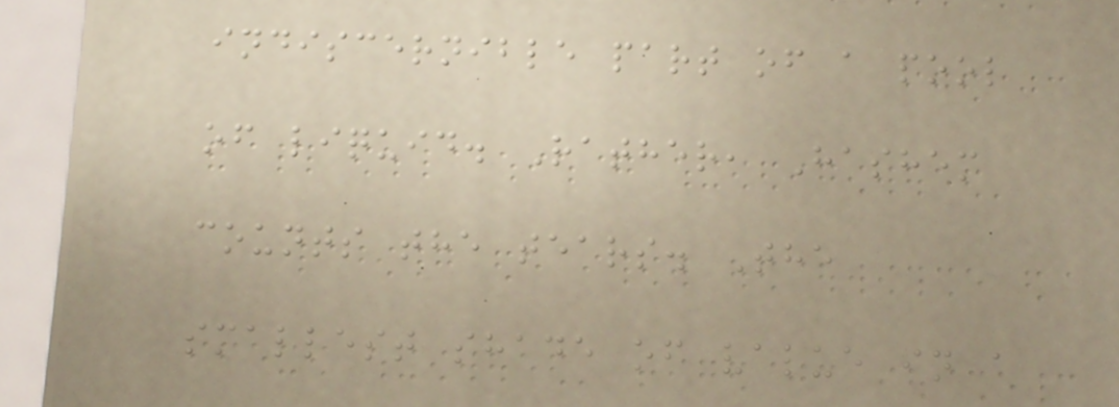indiscernible part of a pool
of liquid. Rather, Hashem
counts the tears. The
smallest shade of value in a
